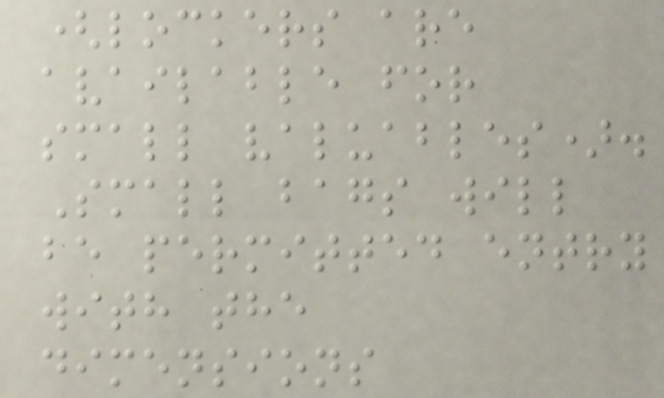(lockers are
available for
small valuables).
Small bags will
be permitted entry
with the
dimensions
